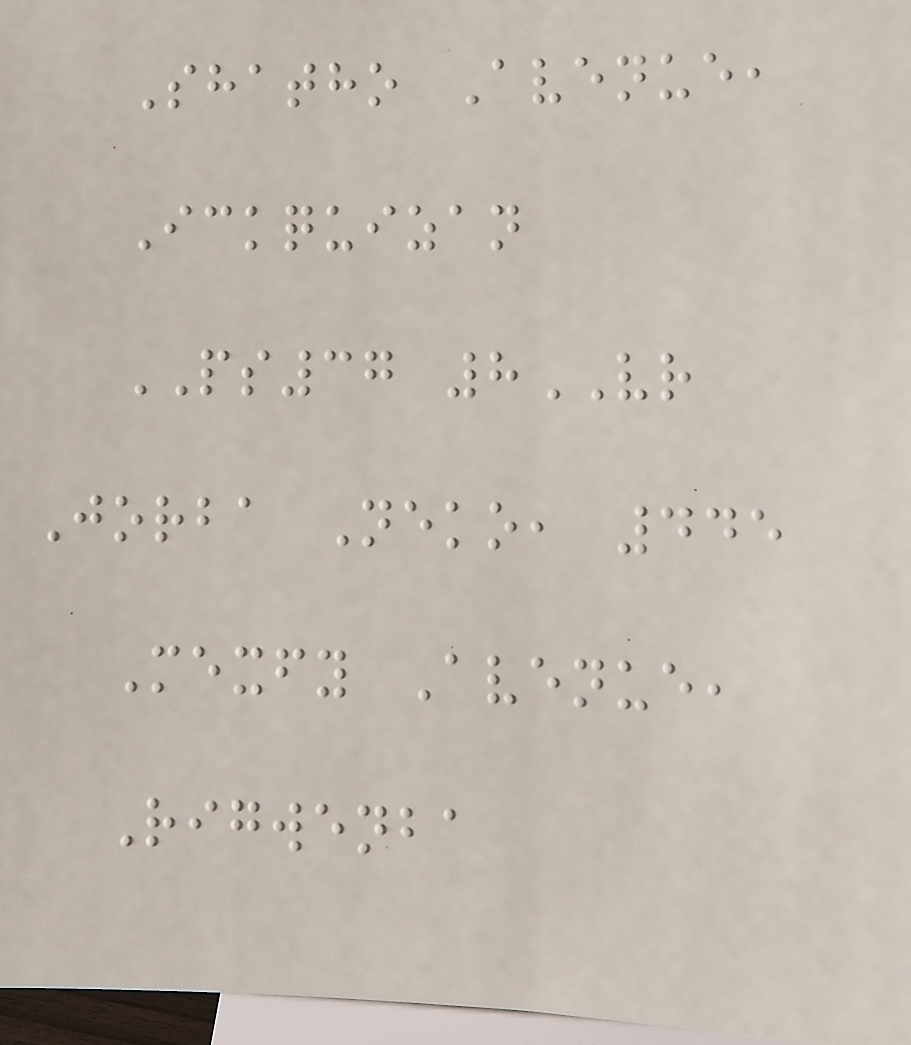Shatho Avenue,
Ickquizan
PS37 8VR
Jorba Neko, 445
Mexfy Avenue,
Rigwenba
